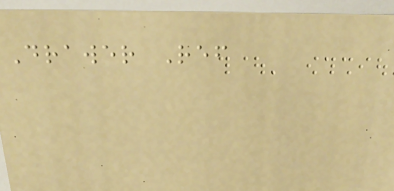Drawer Ref
